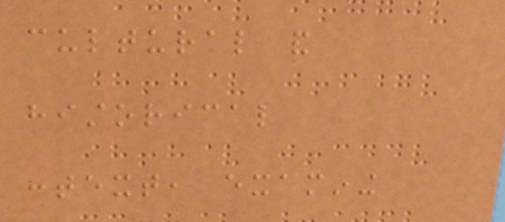cultural and
historical
context, examining
